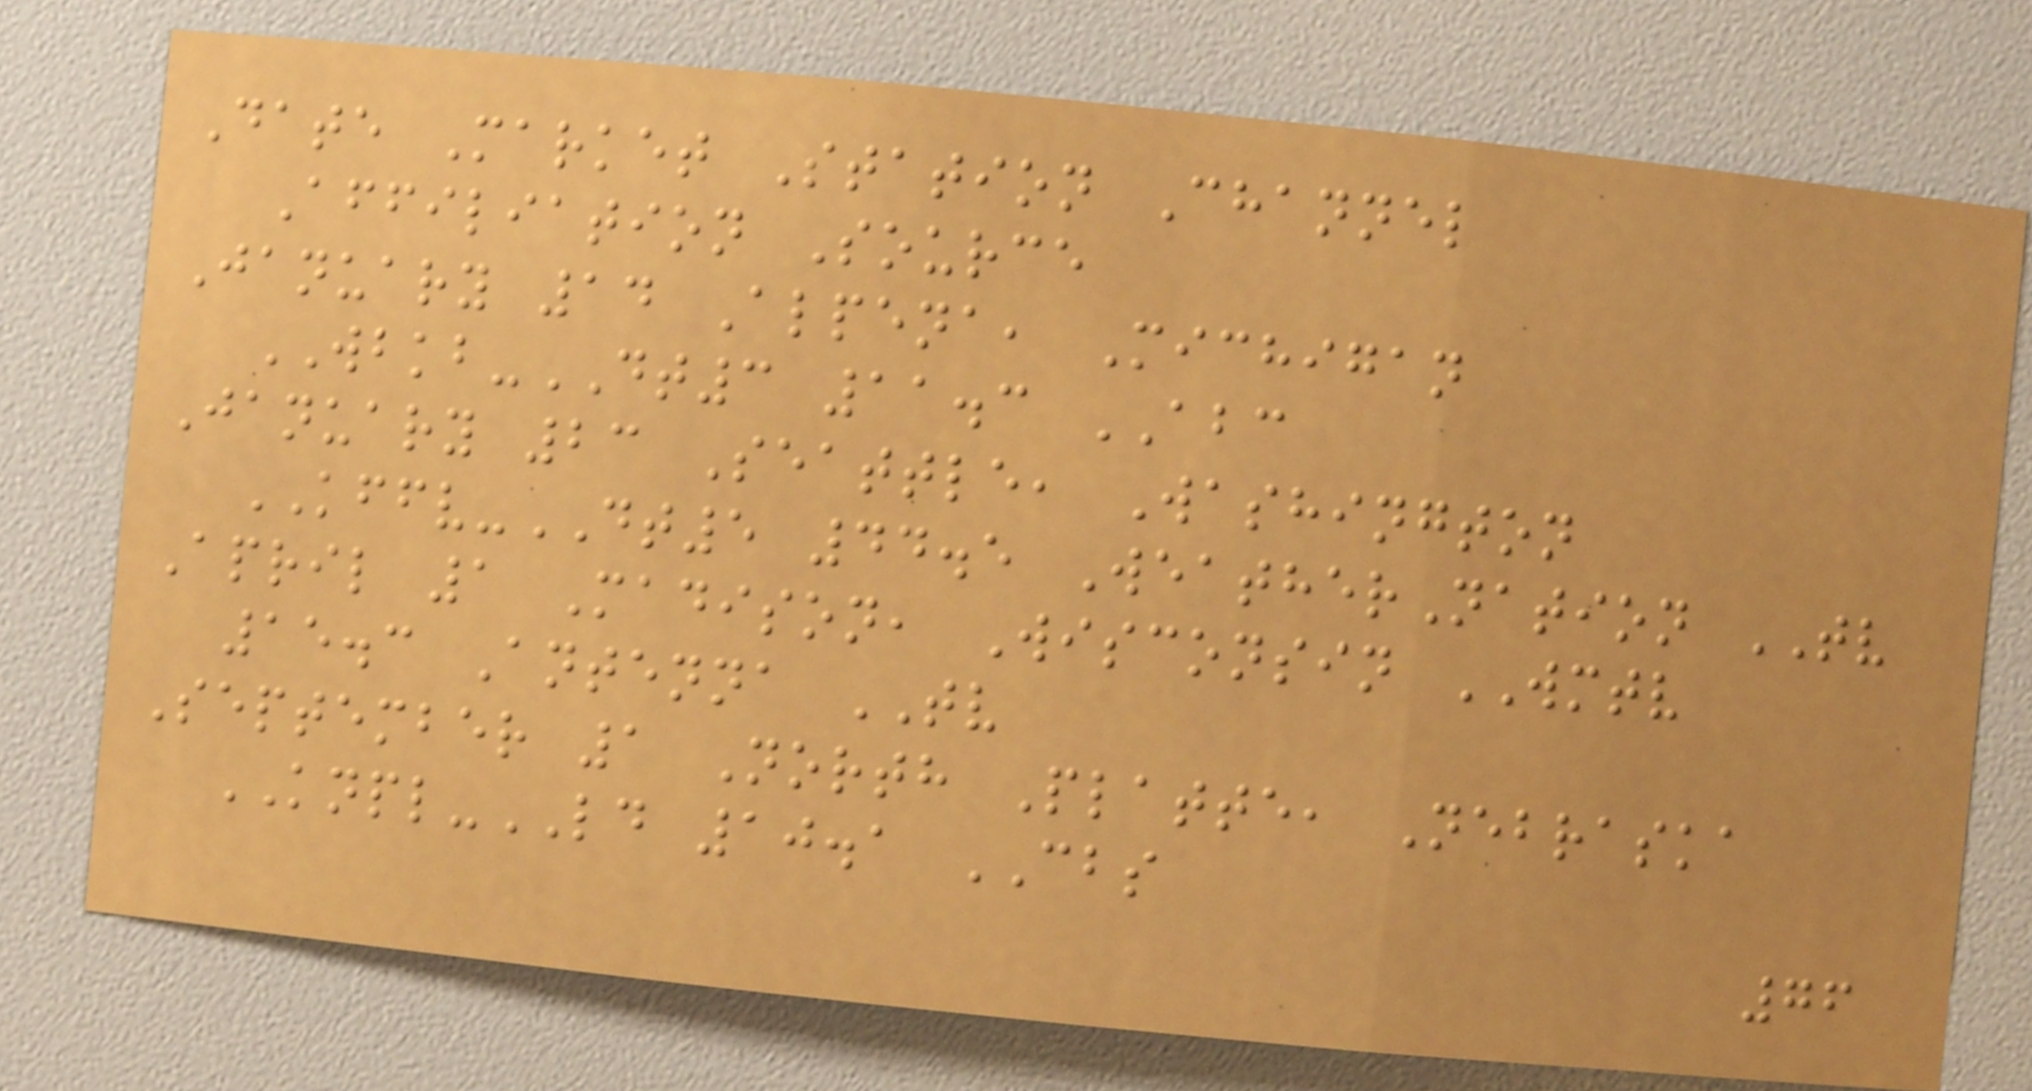Date Market Station Channel
Affiliation Source
January 14 Alpena, Michigan
WBKB-DT3 11.3 ABC
January 23 Seattle, Washington
KFFV-DT5 44.5 WeatherNation TV
April 1 Madison, Wisconsin WMTV
15.3 Antenna TV
September 1 North Platte, Nebraska
KNPL-LD 10.1 CBS
76
